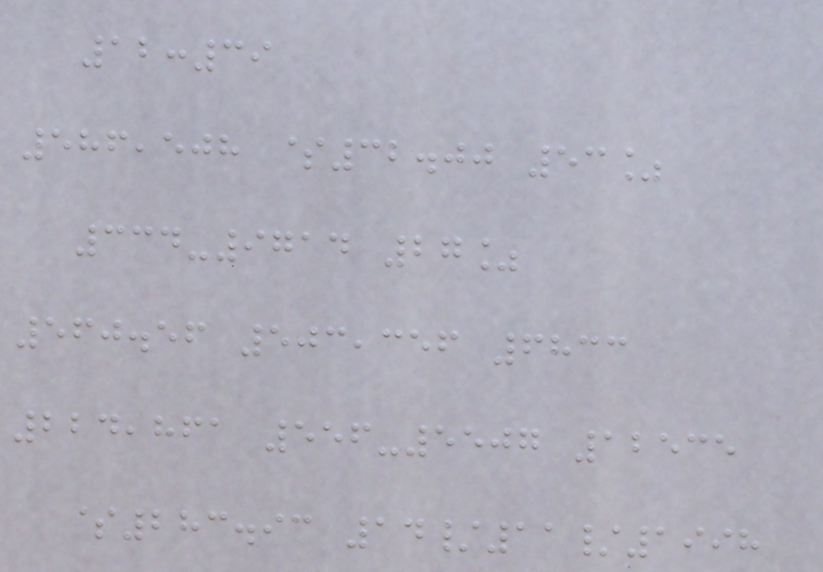12:39
586,508 $32.00 53%
334-9714 27%
560.56 503,356 6833
224,861 556-5507 12535
$283.93 14/11/1998
